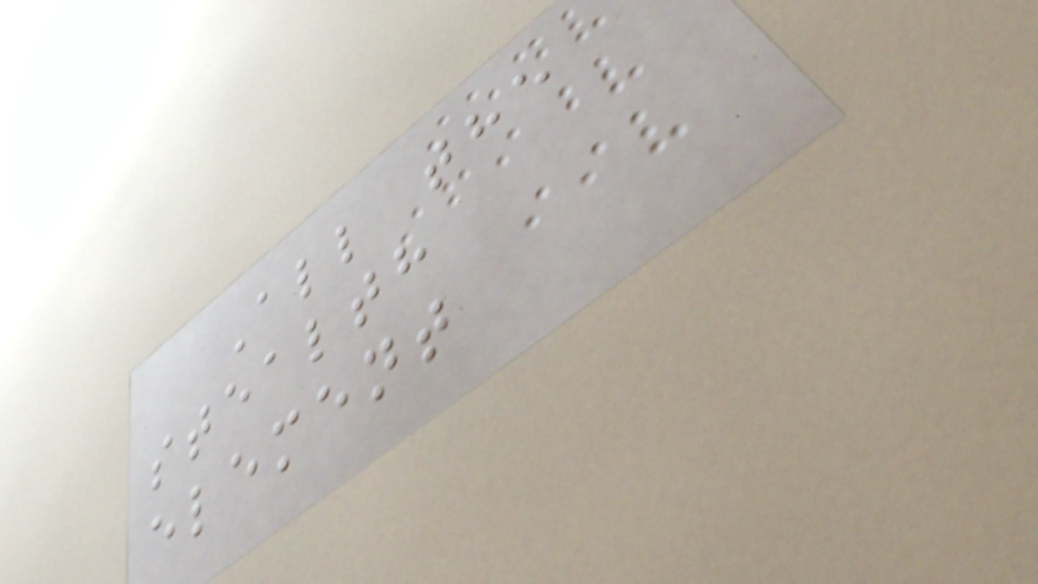All the
stealth
element
